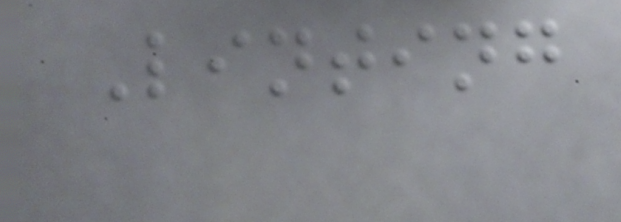Linting
